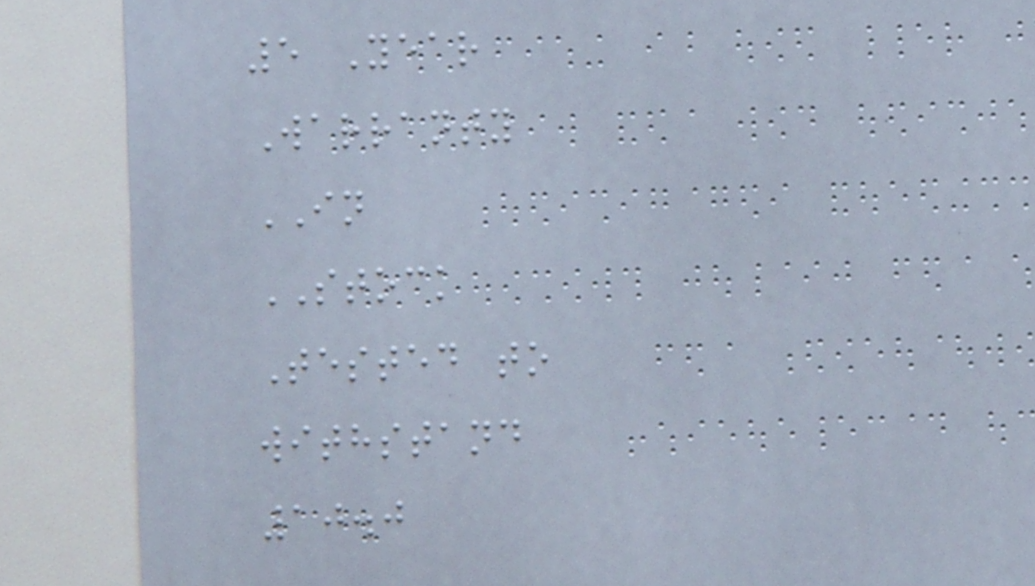5 Year
Warranty
IN
STOCK
Tested to
withstand
10.0
